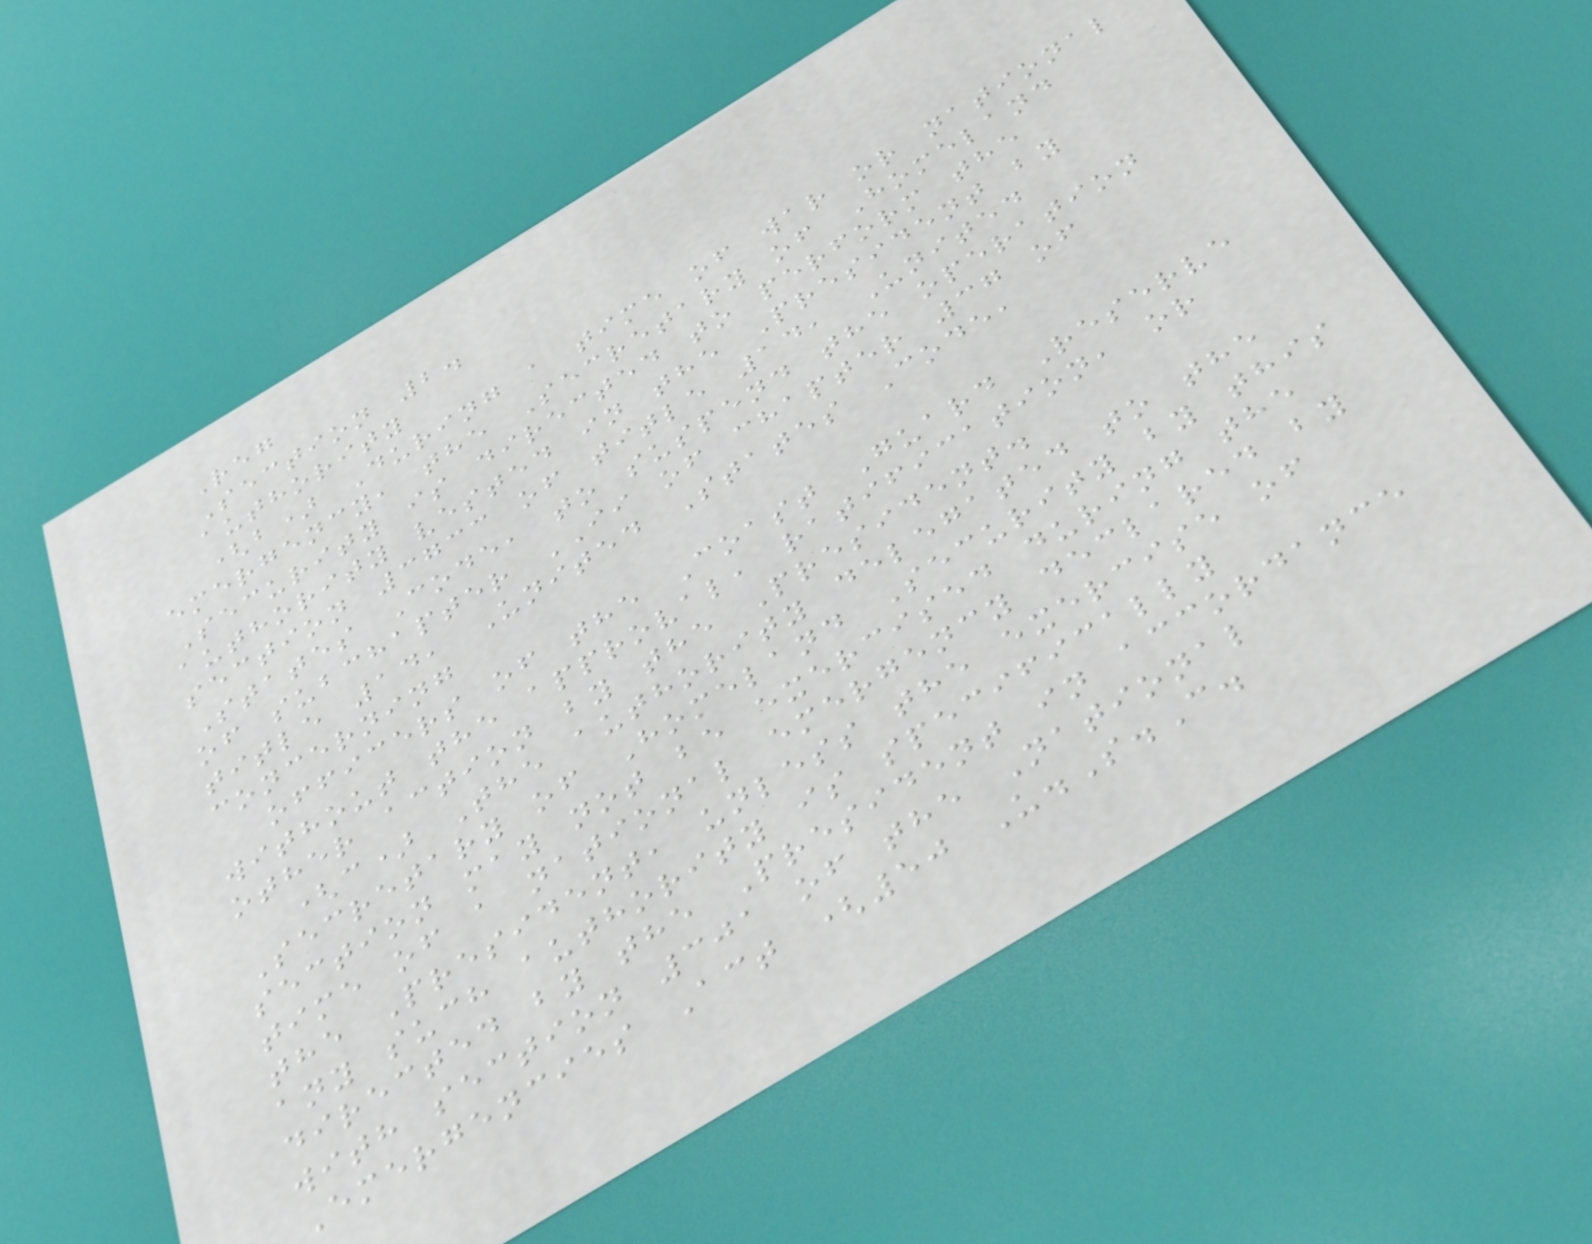Reg
Section 2.
authority
(b) During a time of war or national
emergency, the Secretary of Homeland
Security is directed to perform the
authority vested in the President by
section 3733 of title 14, United
States Code, to suspend the operation
of subchapter II of chapter 37 of
title 14, United States Code,
concerning
officers of the Coast Guard Reserve
without the approval, ratification, or
other action by the President.
(c) The authority delegated to the
Secretary of Homeland Security by this
section may not be exercised during the
time of a national emergency declared by
the President, unless the exercise of
any such authority is specifically
directed by the President in accordance
with section 301 of the National
Emergencies Act (50 U.S.C.
